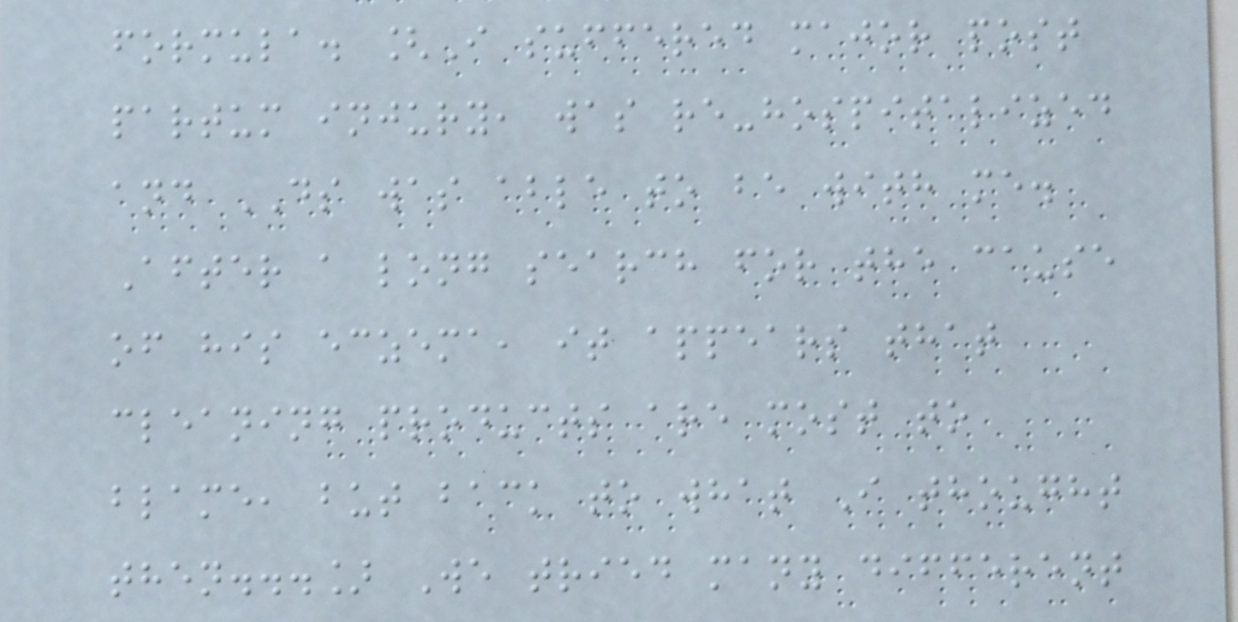formula. [I suffered major post
partum injury, was re-hospitalized
and DS was able to be with me.
After a long search for the cause
of his eczema, it appears that
cleaning products are most to
blame, but back to what I thought
then...] We tried many different
